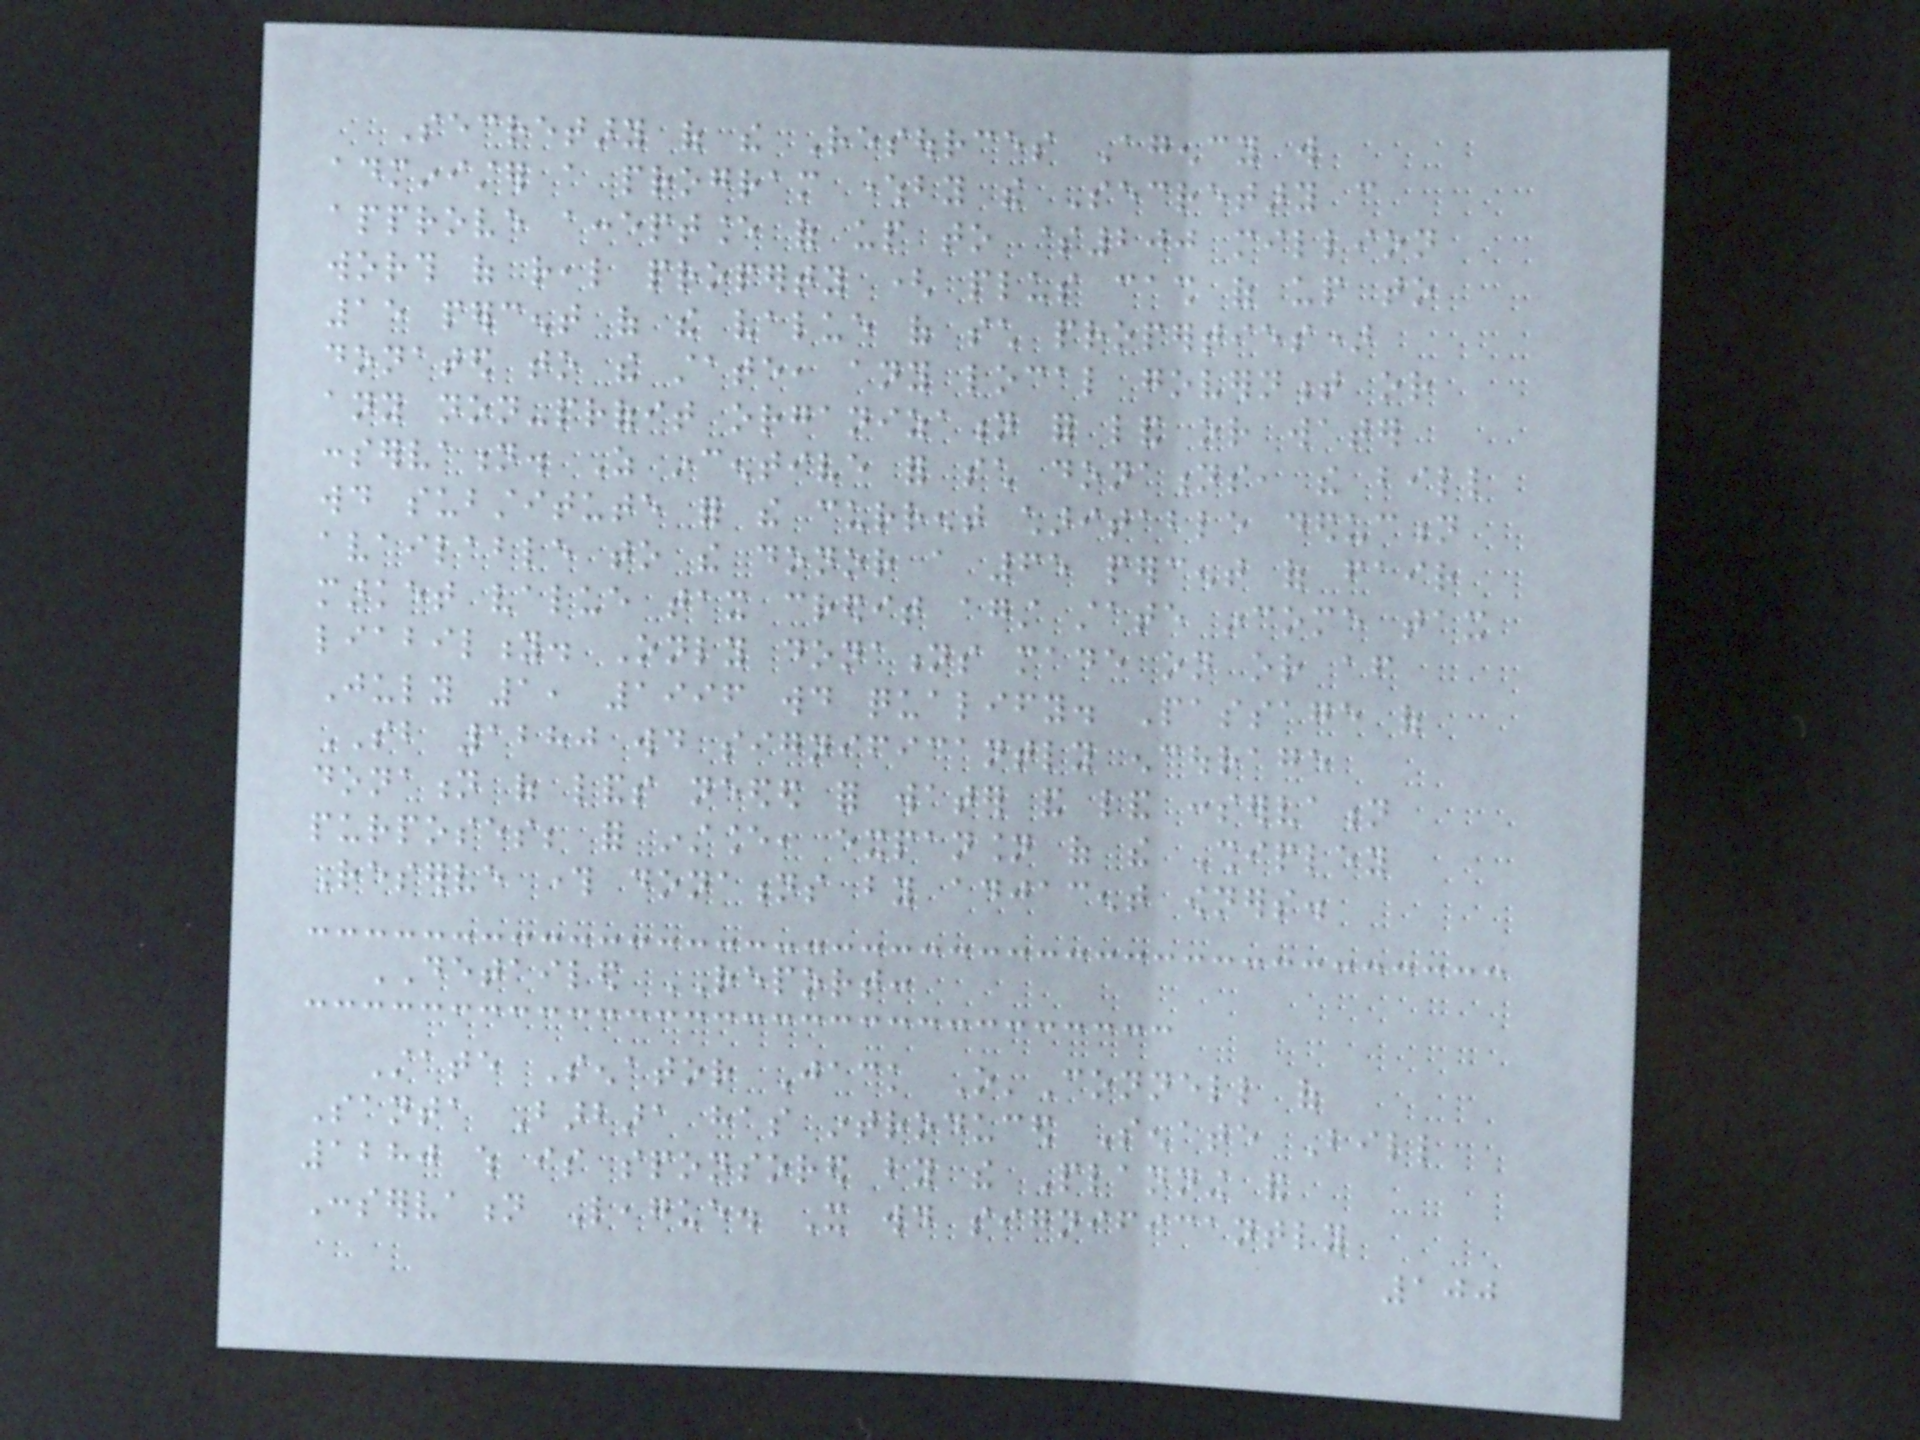Secretary of the Resources Agency will
administer a program whereby the Secretary can
approve acceptance of up to $200 million
worth of real property ( plus cash of up to
15 percent of the value of such properties)
donated to the state, any local government or
any non-profit organization for land or water
conservation. As incentive for such donations, the bill
would substitute for the current charitable deduction
available to the donor a 65 percent of fair
market value tax credit against state income tax
liability. Only donations made on or after
July 1, 1996 would qualify. Passage of
SB 1280 would significantly encourage
donation of lands needed for water and land conservation
purposes; for instance, expansion of the Shipley
Reserve through donations by adjacent owners.
DETAILED REPORT:
State Senator Jack O'Connell of
Santa Barbara has introduced Senate Bill
1280 which is sponsored by the Planning and
Conservation League. It would significantly
100
